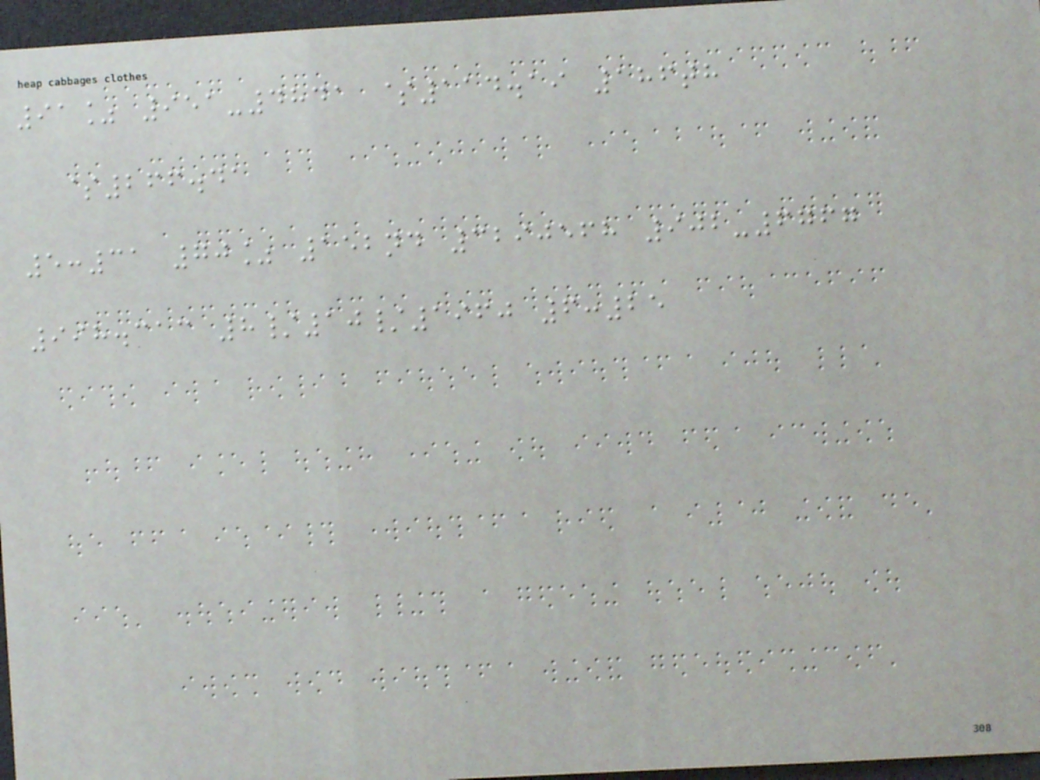91% 951-4841 $114.19 186th
$266.41
5:31 70% 152nd 3290568 902-6767
998.313 8/10/1960 6:25
